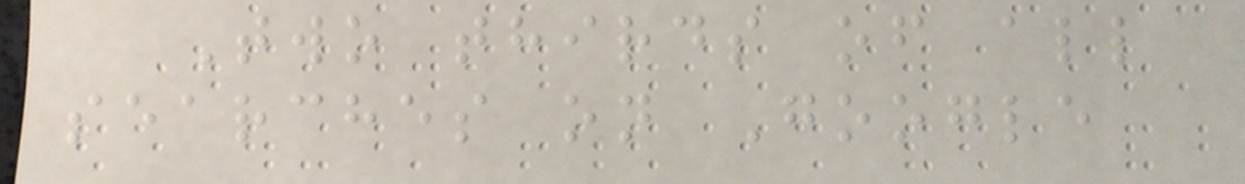Two thirds of all
searches on Google
